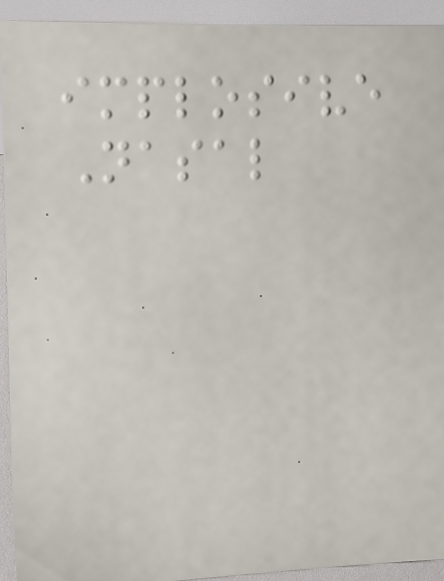implosive
Nasal
